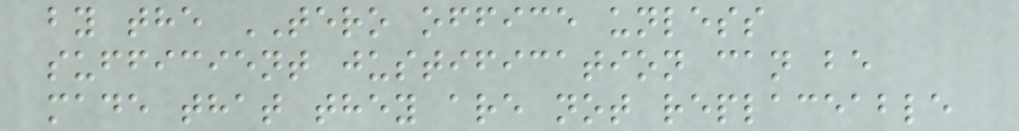by the TERO office unless
sufficient justification can be
made that they are not replaceable
